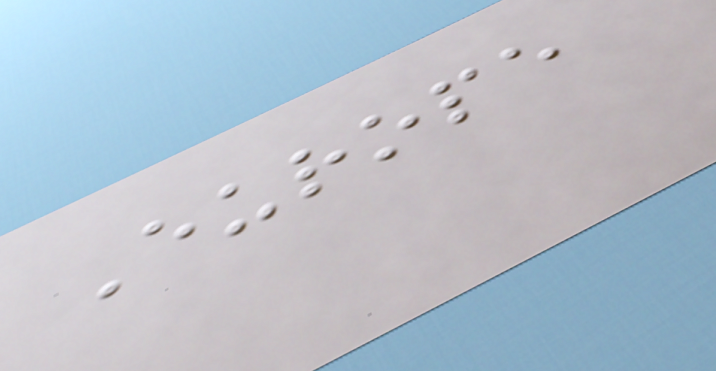Europe
